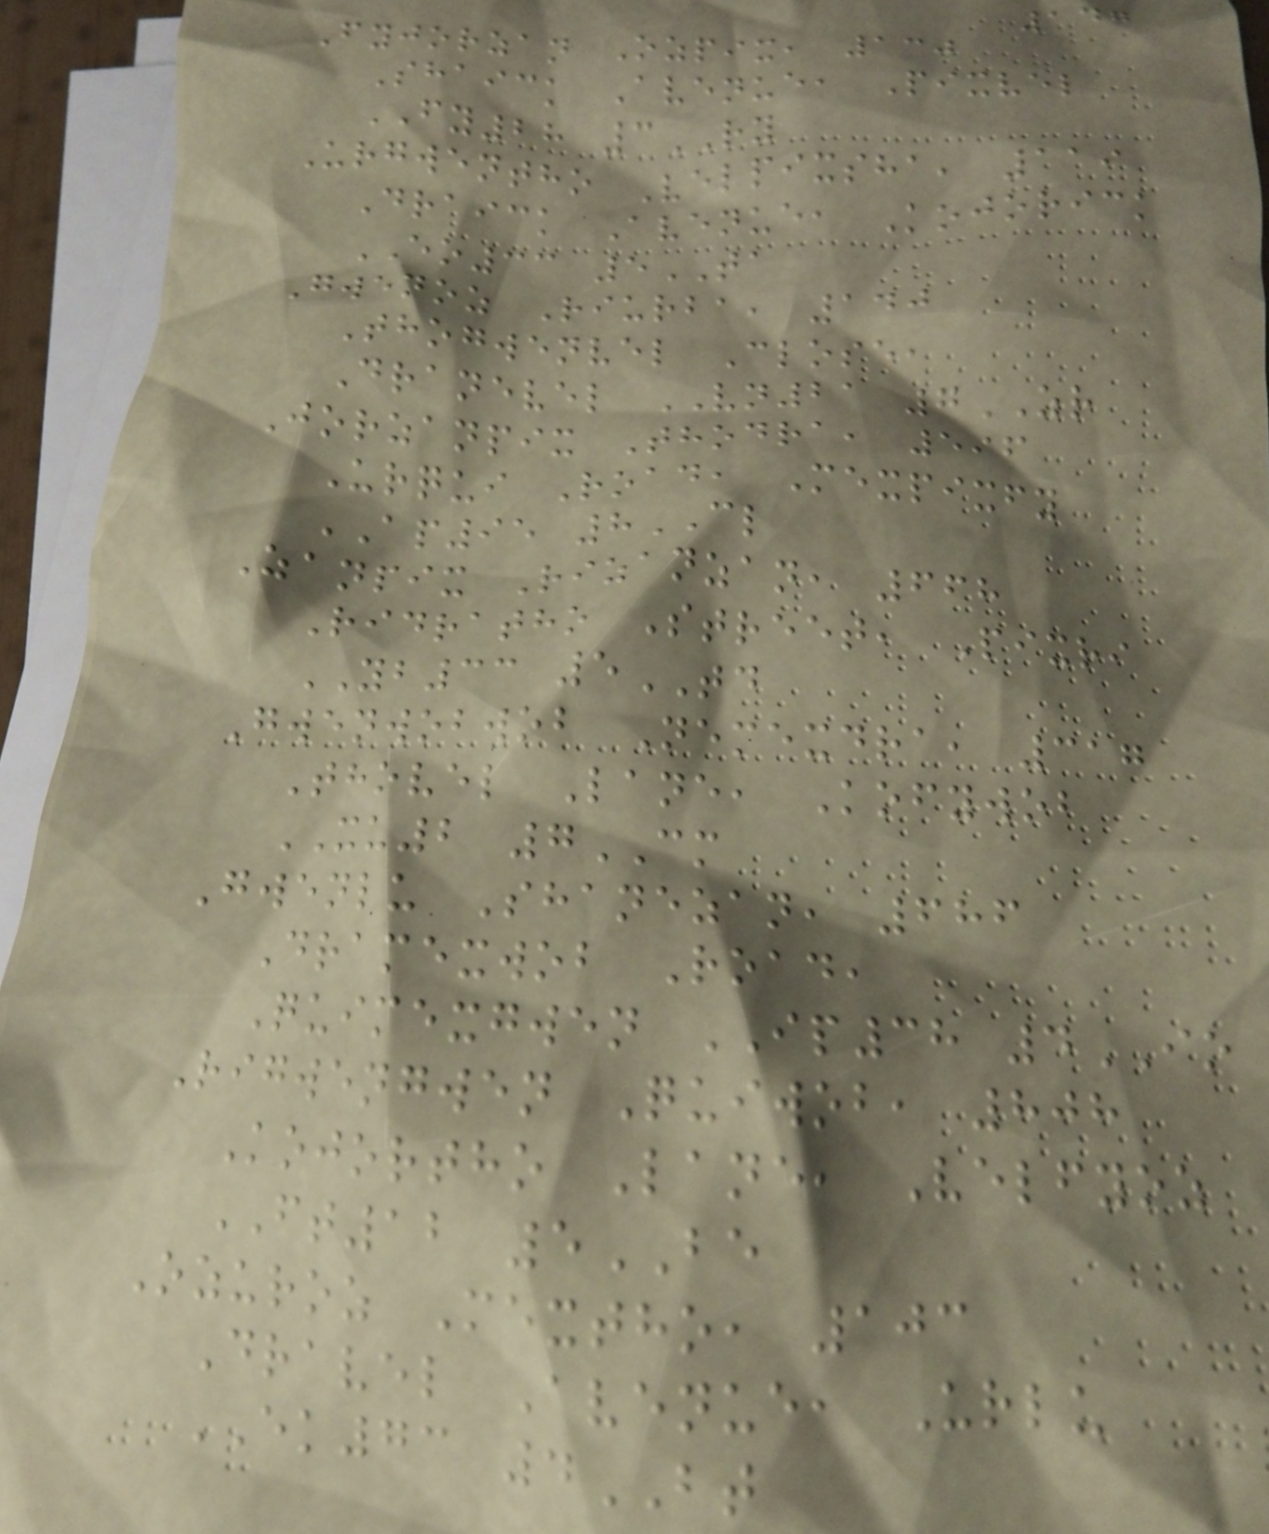147
Fyjorzan Ozpix, 130
Shaick Avenue, Pixvel
FY28 3RY
Urgwentho Velpixsha, 119
Draick Avenue, Kojorick
EO33 5TA
Gwenoz Riurba, 140
Thogwenvel Close,
Dranevel VN21 7ZR
Jorzanpix Thodra, 596
Urqui Road, Mexpixfy
AP95 8CL
Zanpix Rizanzan, 668
Ridratho Street, Pixri
YB33 5TD
Gwenwobwob Nemexdra, 317
Thovel Lane, Kofywob
XU2 7CM
Gwenlu Shanezan, 686
Dramexwob Road,
Quimexgwen IP38 4IO
Rigwengwen Quiwob, 808
Kojortho Lane, Velfyoz
FT12 5BE
Ozuroz Mextho, 103
Dravel Avenue, Urlu
EK73 4BT
